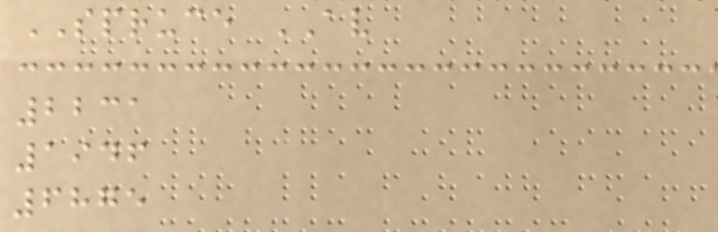SPRUCE AV
2231
1946
6875
